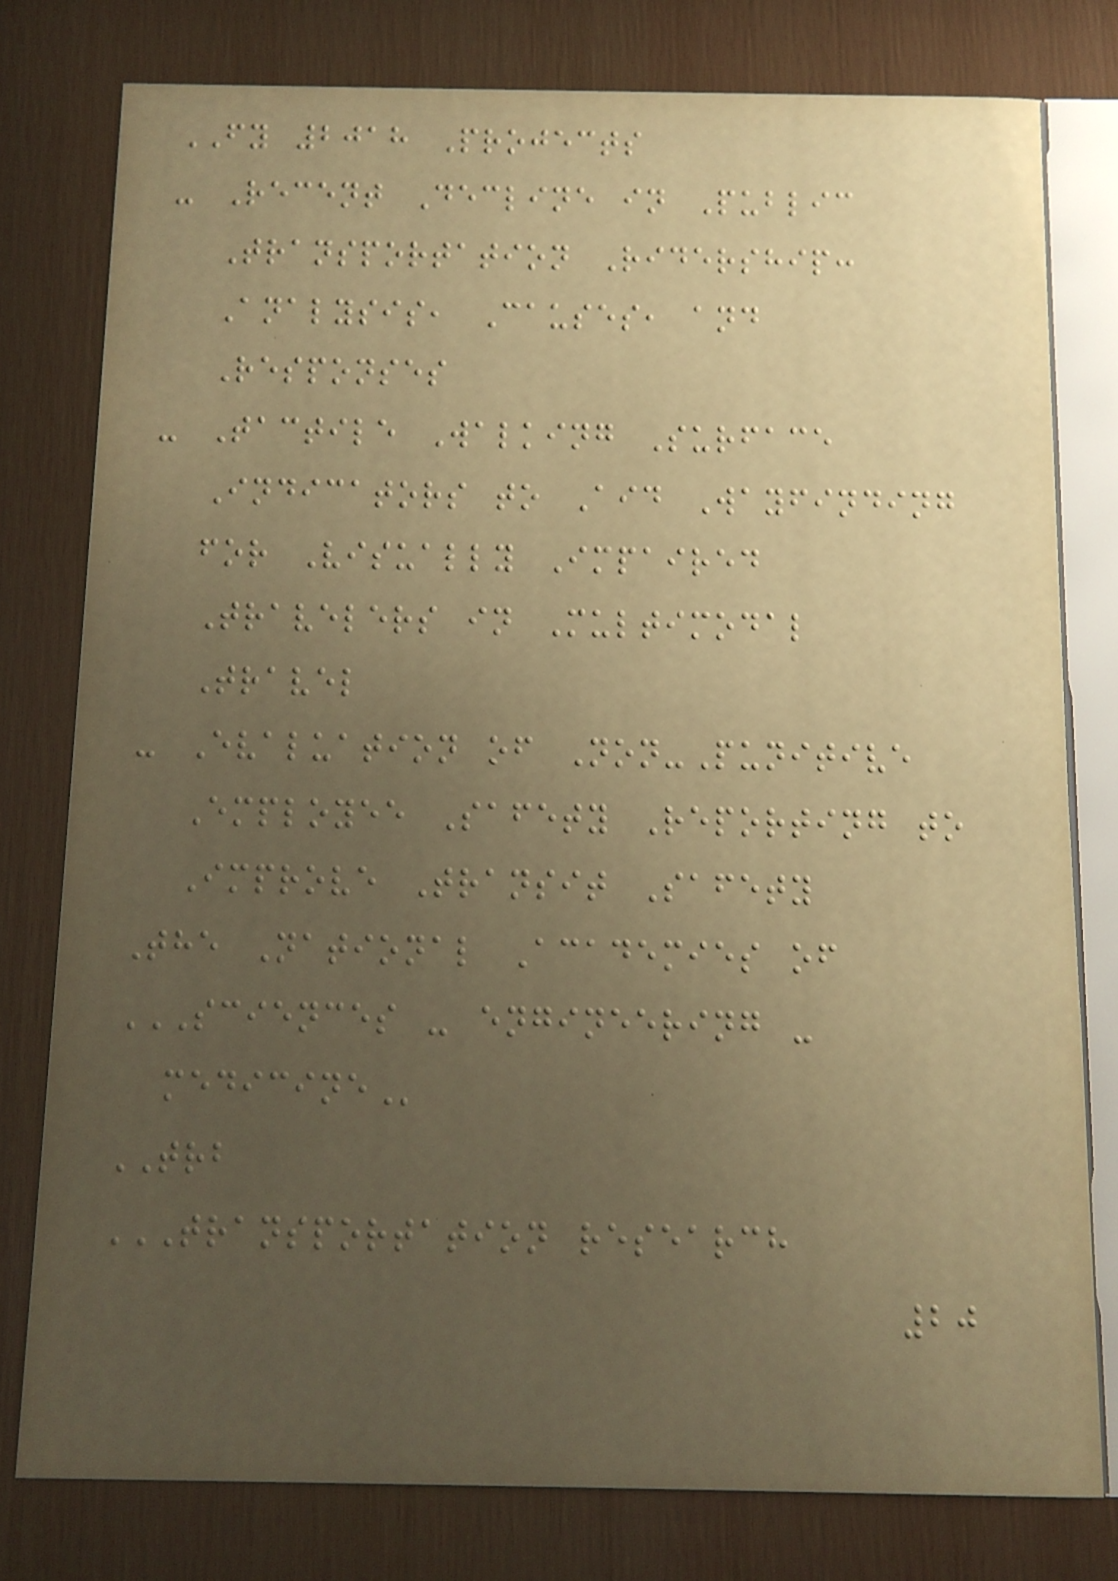FY 2018 Projects
- Recent Decline in Public
Transportation Ridership:
Analysis, Causes, and
Responses
- Tactile Walking Surface
Indicators to Aid Wayfinding
for Visually Impaired
Travelers in Multimodal
Travel
- Evaluation of Non-Punitive
Employee Safety Reporting to
Improve Transit Safety
The National Academies of
SCIENCES - ENGINEERING -
MEDICINE
TRB
TRANSPORTATION RESEARCH
20
